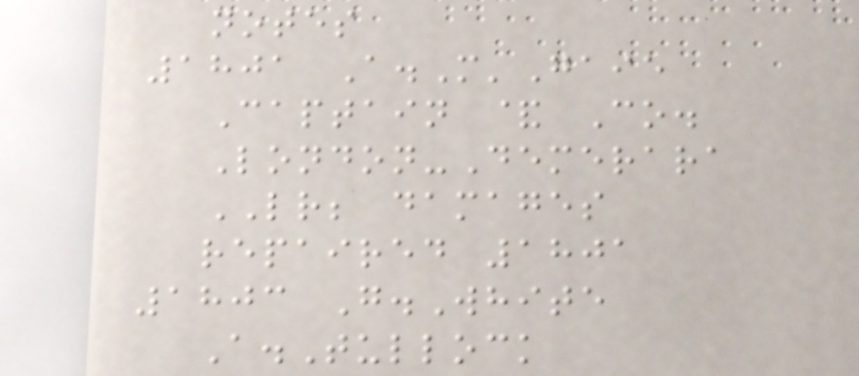notes
1801 A.M'Gaie
Captain & Co.
London-Demerara
LR; damages
repaired 1801
1803 G.White
A.Tullock
